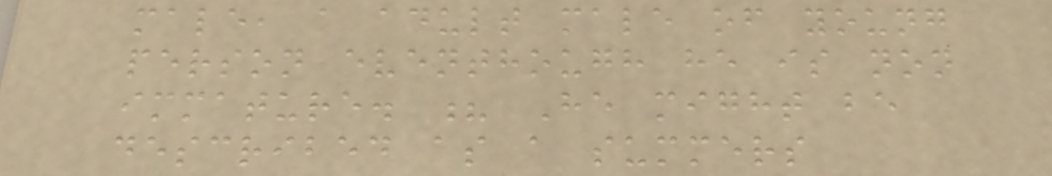male, a adult male of young
person eventhough he is non
immature. ? He might be
described as a summers
